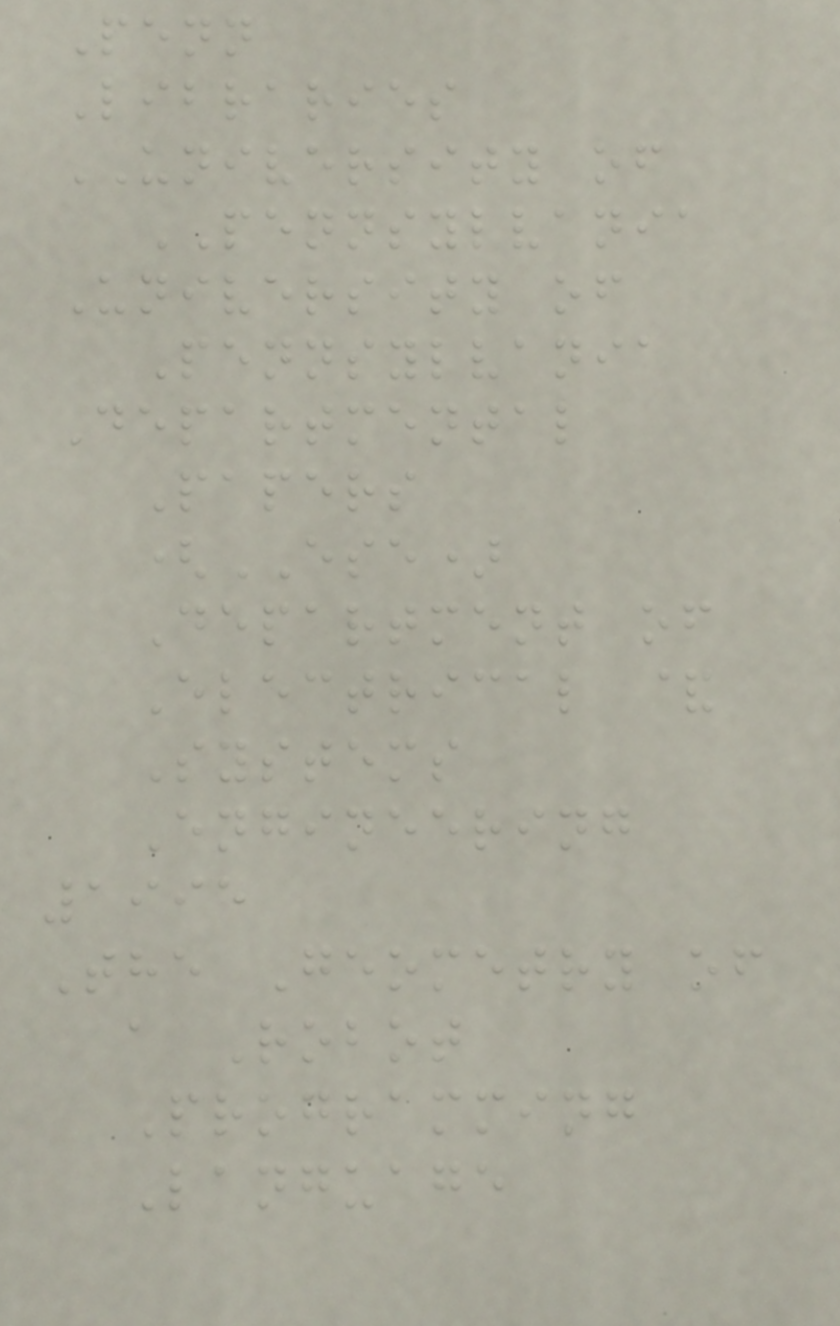Penn
Libraries
UNIVERSITY of
PENNSYLVANIA
University of
Pennsylvania
Departmental
Papers
(ESE)
Department of
Electrical &
Systems
Engineering
1995
The Geometry of
a Robot
Programming
Language
